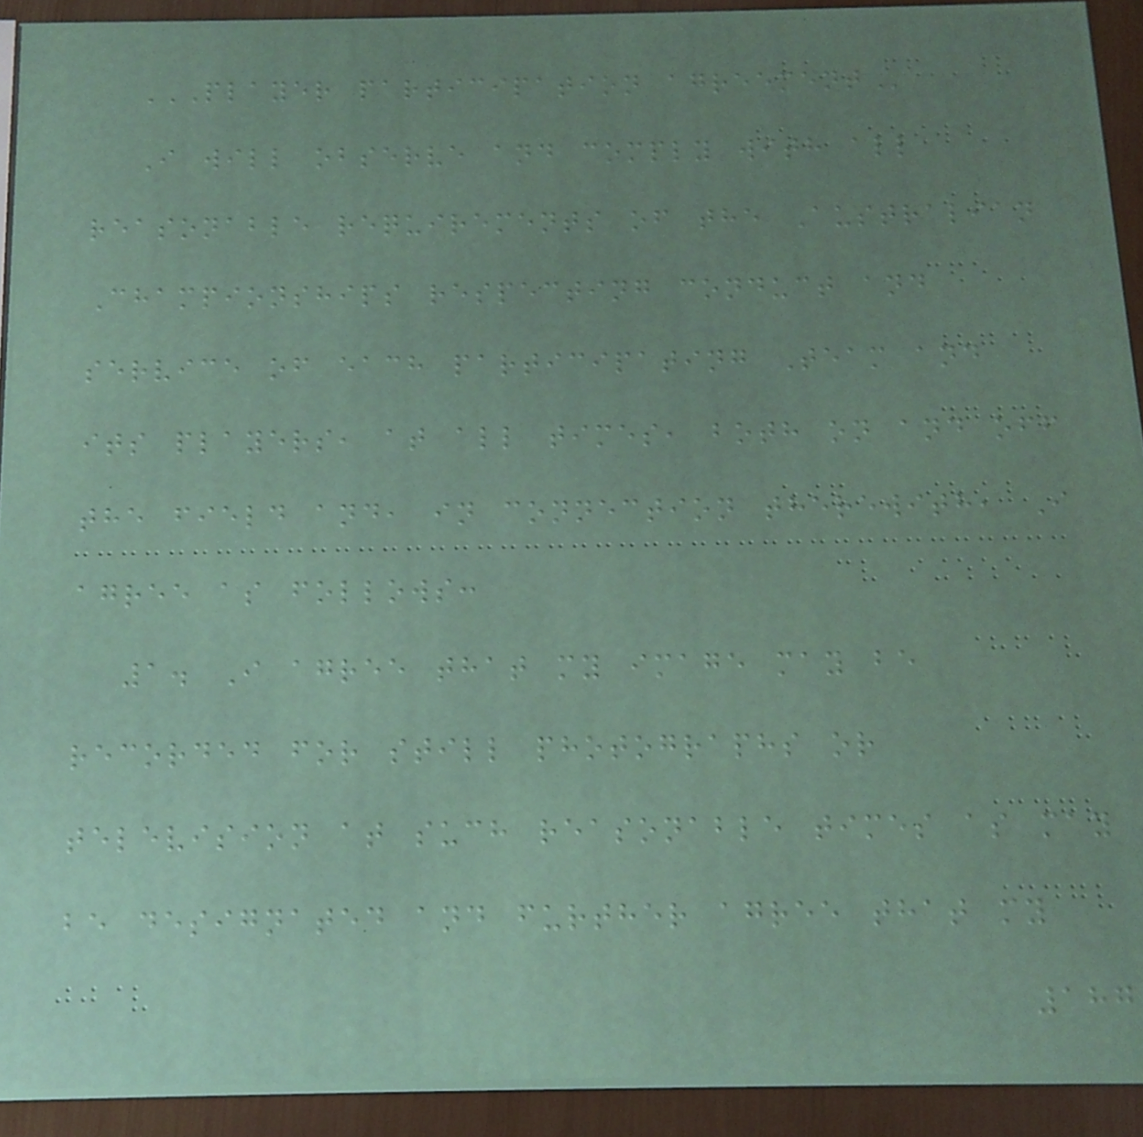PLAYER PARTICIPATION AGREEMENT
I will observe and comply with all
reasonable requirements of the Australian
Championships respecting conduct and
service of each participating Team and
its players, at all times, both on and off
the field and, in connection therewith, I
agree as follows:
1. I agree that my image may be
recorded for still photographs or
television at such reasonable times as may
be designated and further agree that my
187
